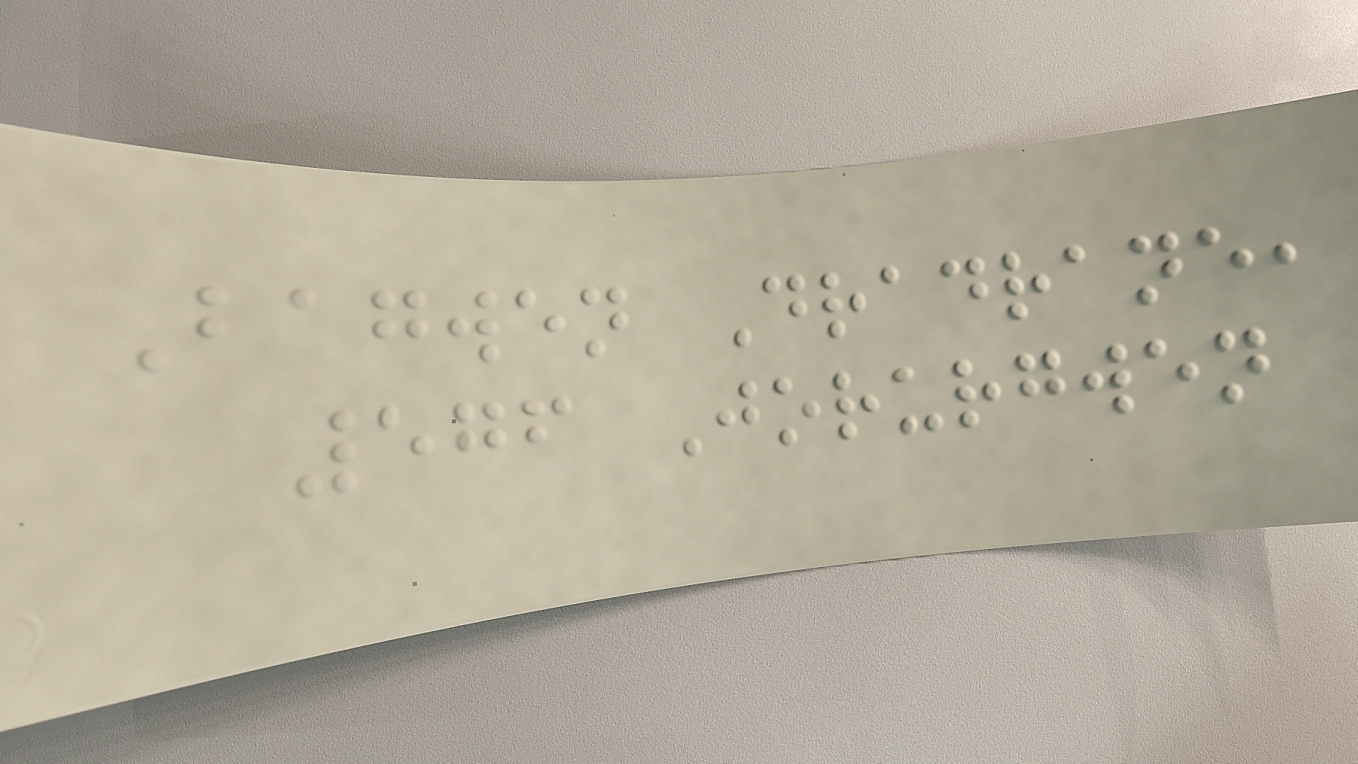Bagwen Dradrane,
576 Jorurgwen
